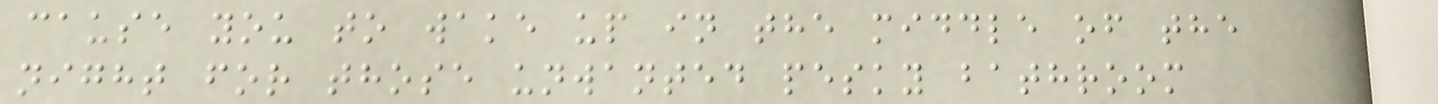cause you to wake up in the middle of the
night for those unwanted pesky bathroom
